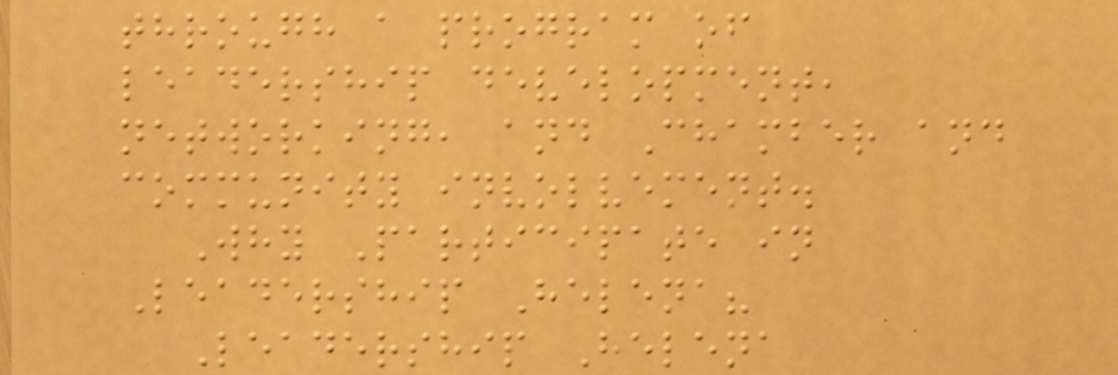through a program of
leadership development,
networking, and Chamber and
community involvement.
Why Participate in
Leadership Helena?
Leadership Helena
